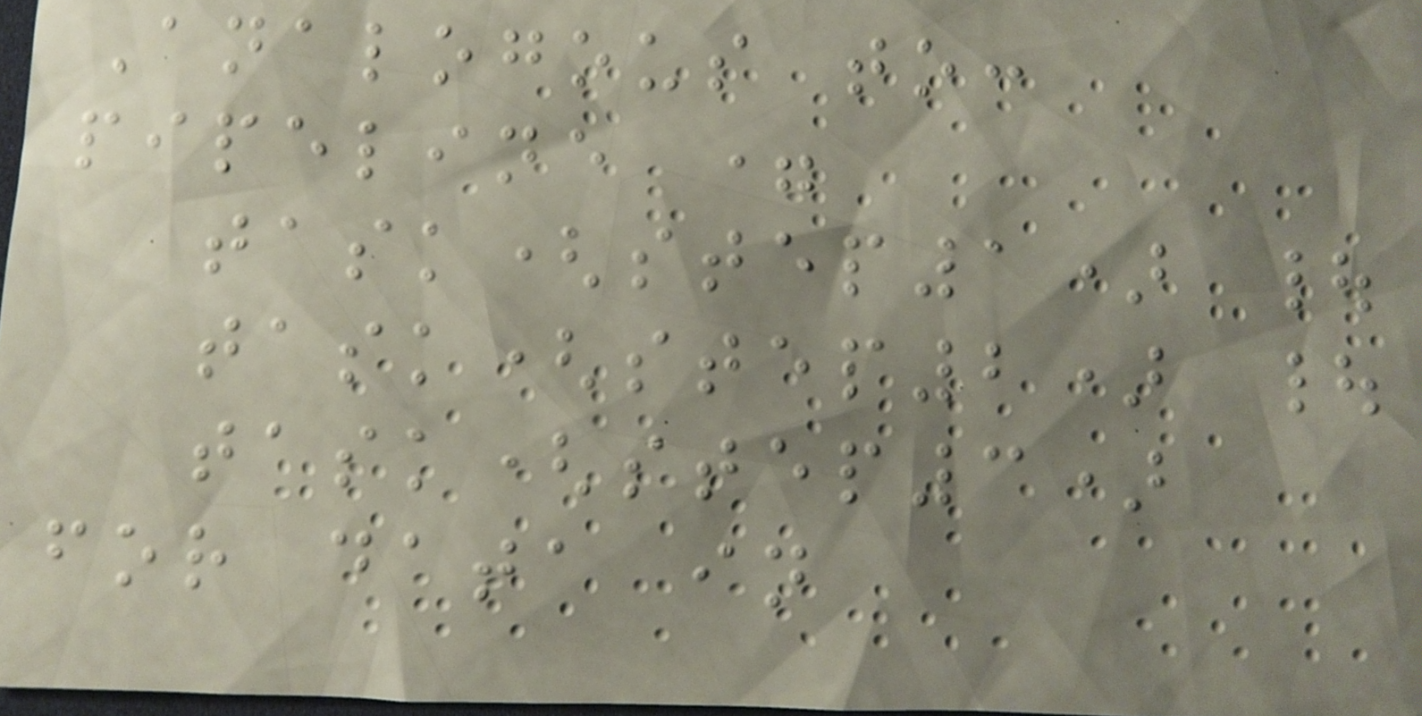Analogous to:
pipeline =
task(step1) |
task(step2) |
task(step3)
for data in
